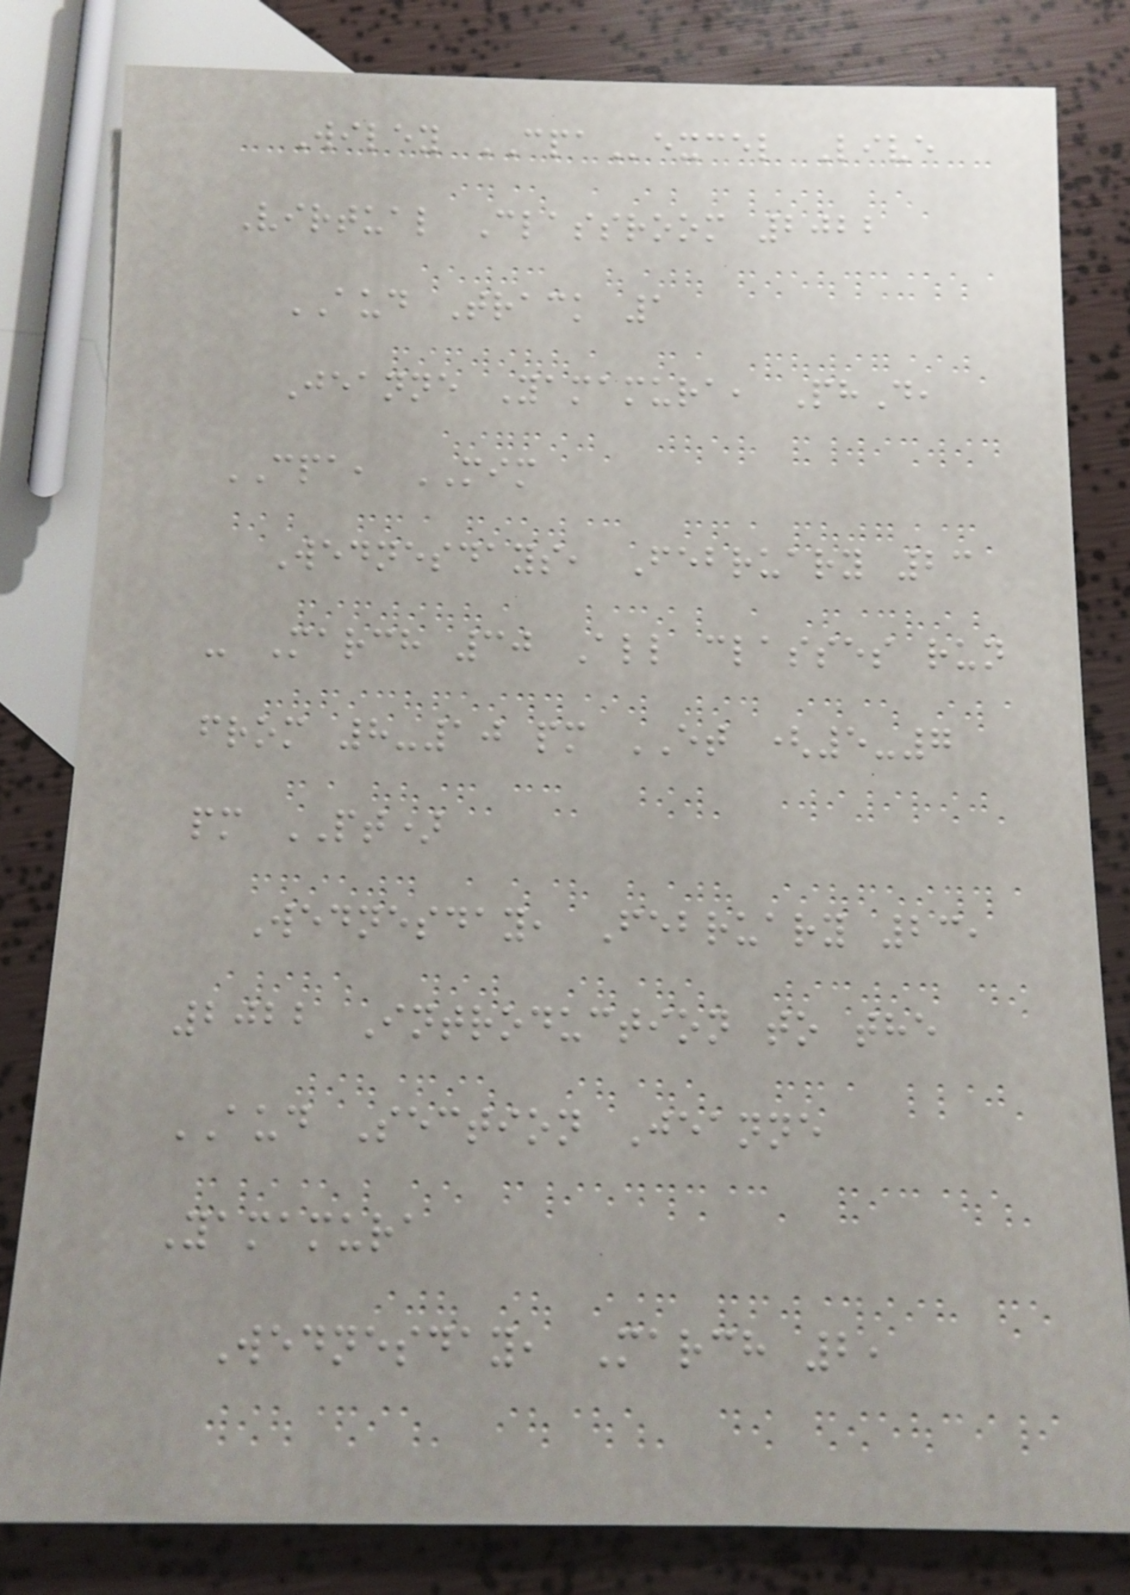Wiley CPAexcel Live
Virtual Classroom 2022
AUD Track 1
Jeanne Yamamura, PhD,
CPA, MIM
Wednesdays, February 23
- March 30 All classes run
from 8-10 pm ET (5-7
pm PT)
Wednesday, February 23,
2022 Introduction to the
AUD Section Jeanne
Yamamura
Wednesday, March 2,
